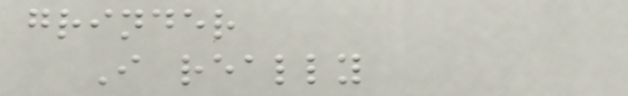grinder
I really
